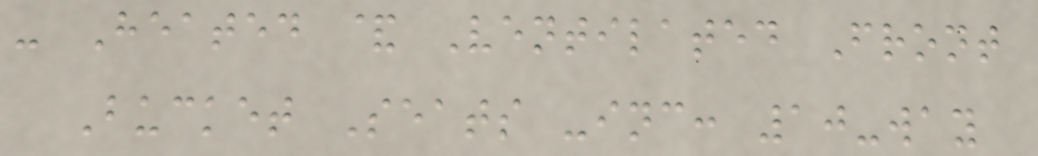- Heated & Ventilated Front
Bucket Seats -inc: 10-way
